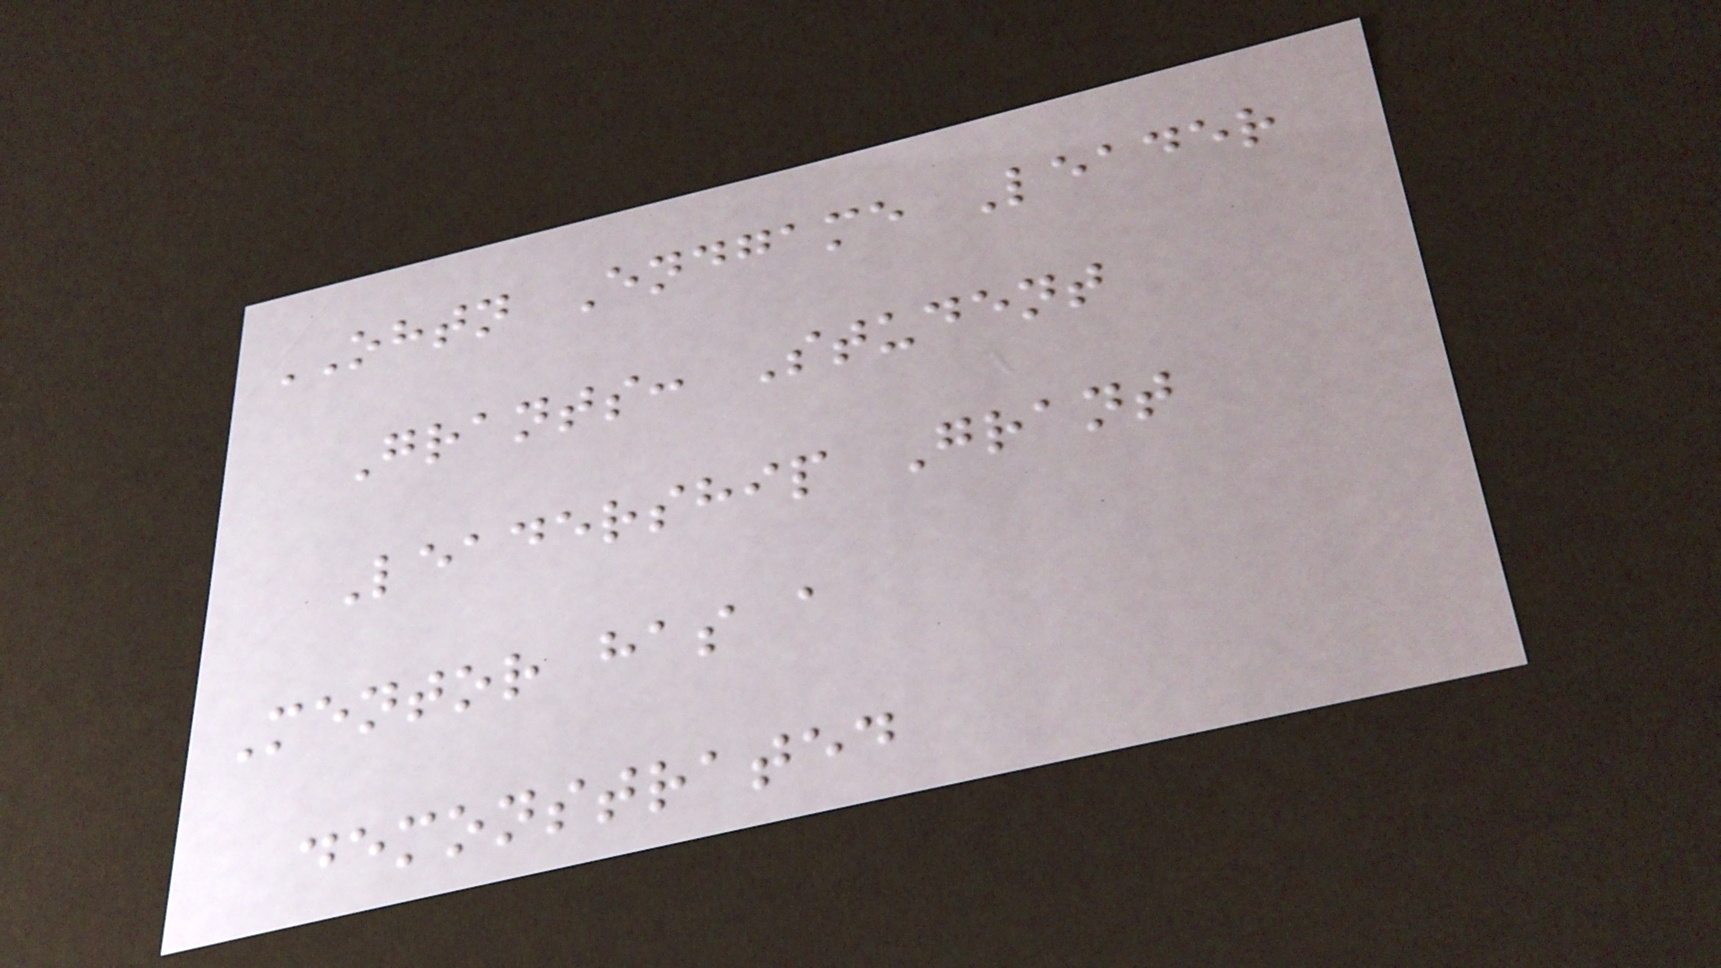OHTN Endgame Leader
Grants: Student
Leadership Grant
Mentor has a
demonstrated
